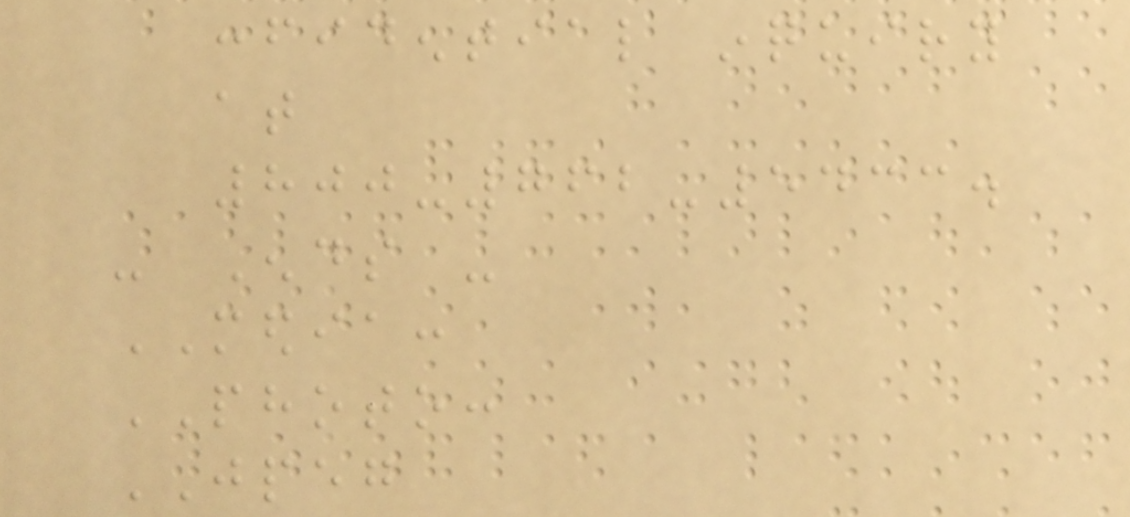confidential inquiry
at
800-762-5433.
- Ends -
MEDIA:
PHOTO:
JPEG
